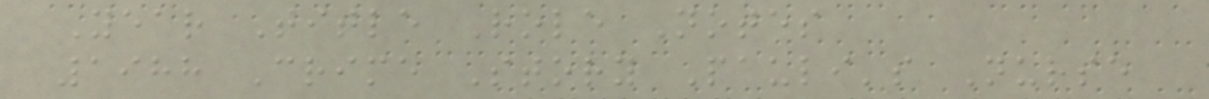Year Title Role Notes
1988 Crime Story Pauli's Nurse
